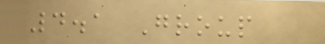4.1 Group
